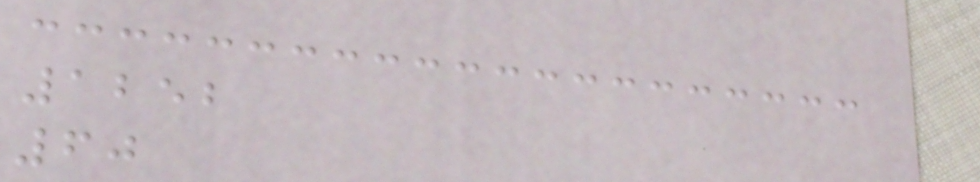1252
60
